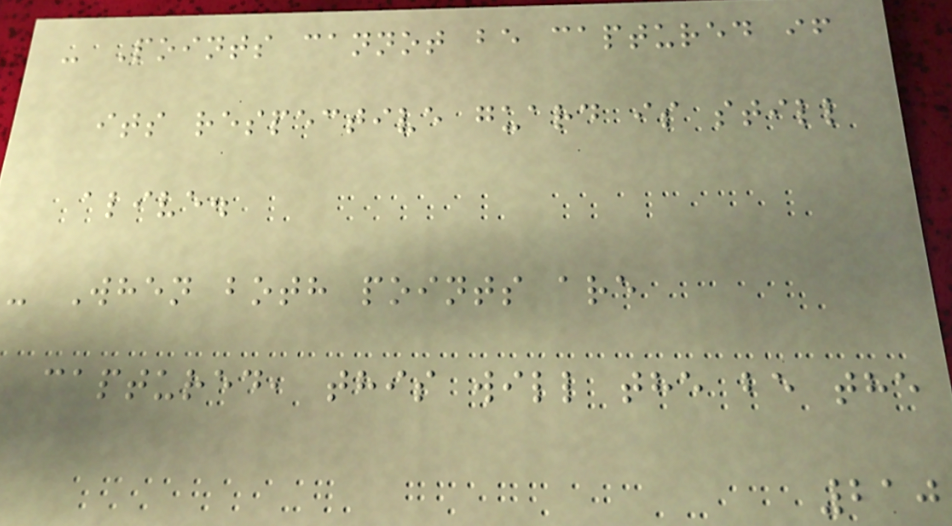- Points cannot be captured if
its respective guard is still
alive.
- When both points are
captured, this will the be the
210
